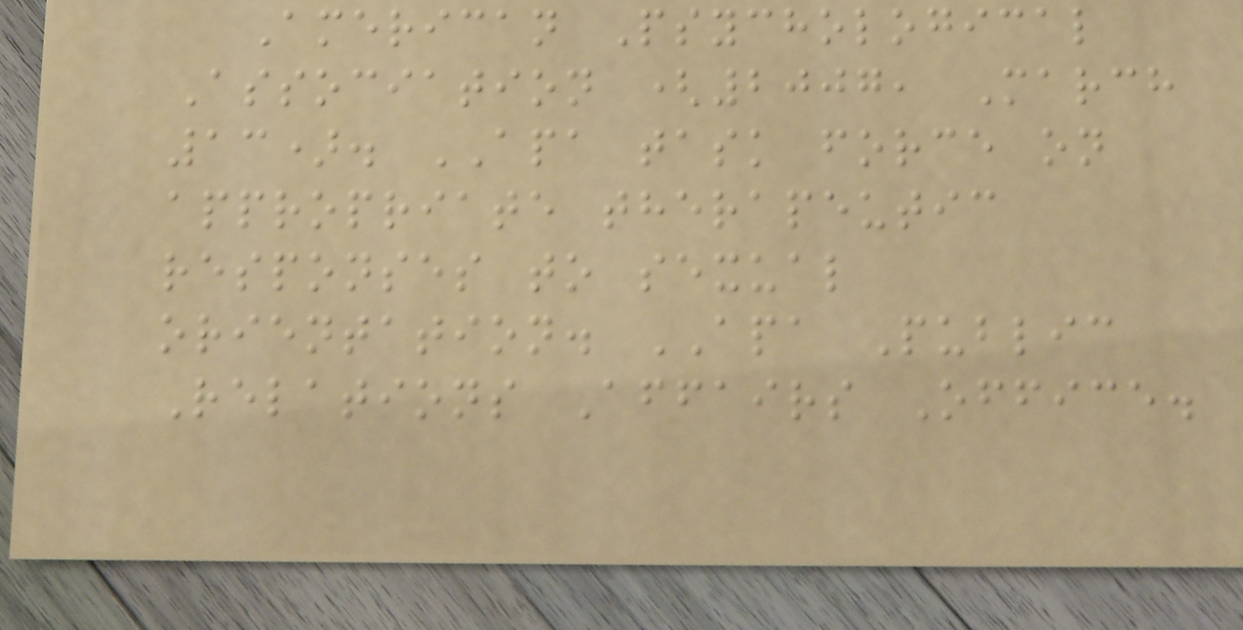American Psychological
Association (2007, March
13). APA task force on
appropriate therapeutic
responses to sexual
orientation. APA Public
Relations Affairs Office.
